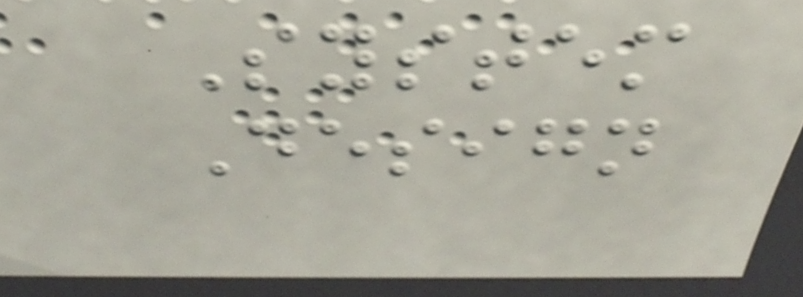System
Design
